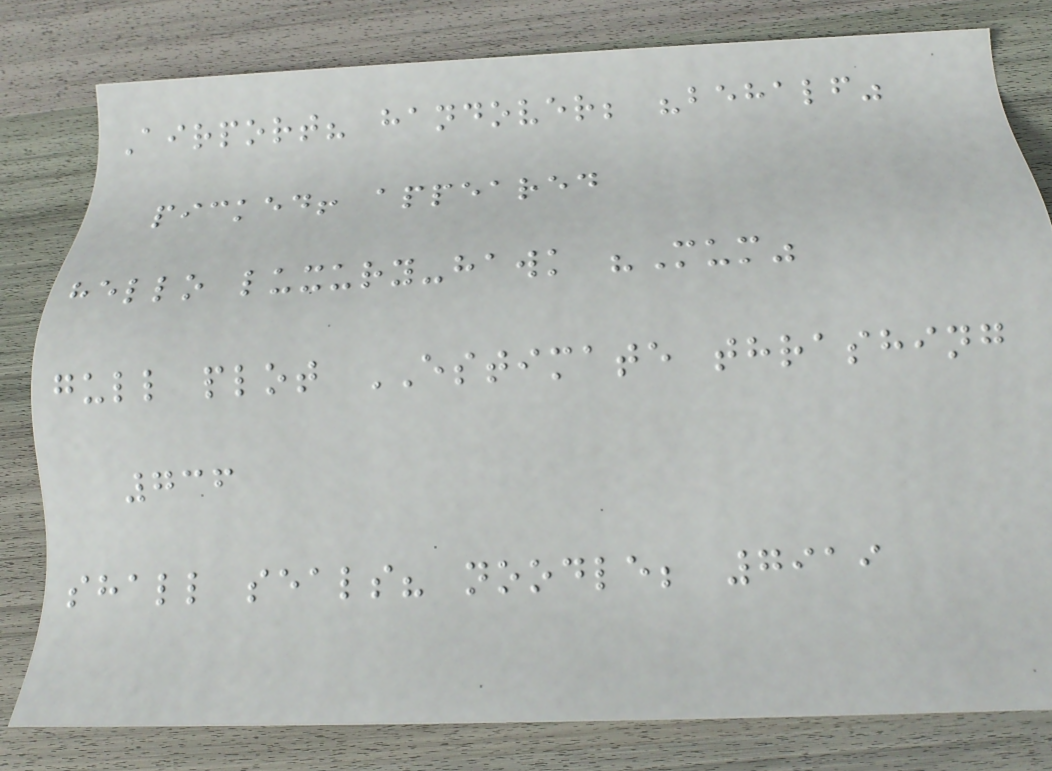Airport? handover; "behalf"
picked! appeared
hello luxury-hawk "Mum"
gull plot ESTIMATE thrashing
736
shall seals? noodle; 7919
